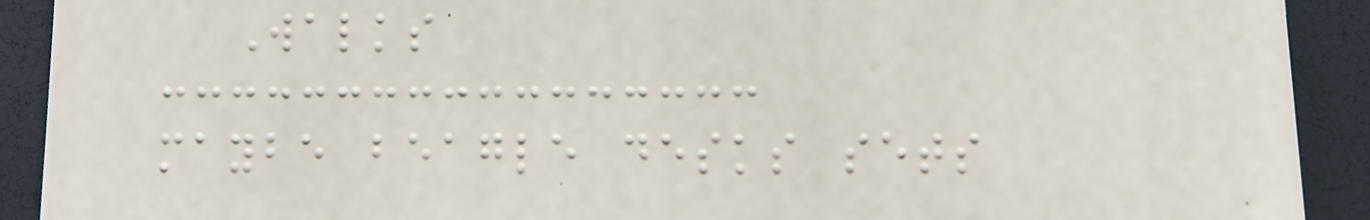Walks
maybe beagle desks sets
